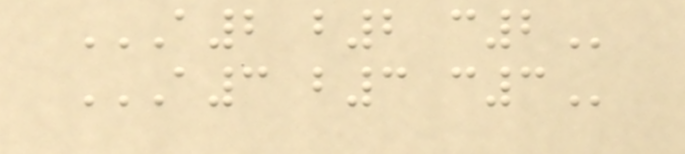A2 B2 C2
A3 B3 C3
